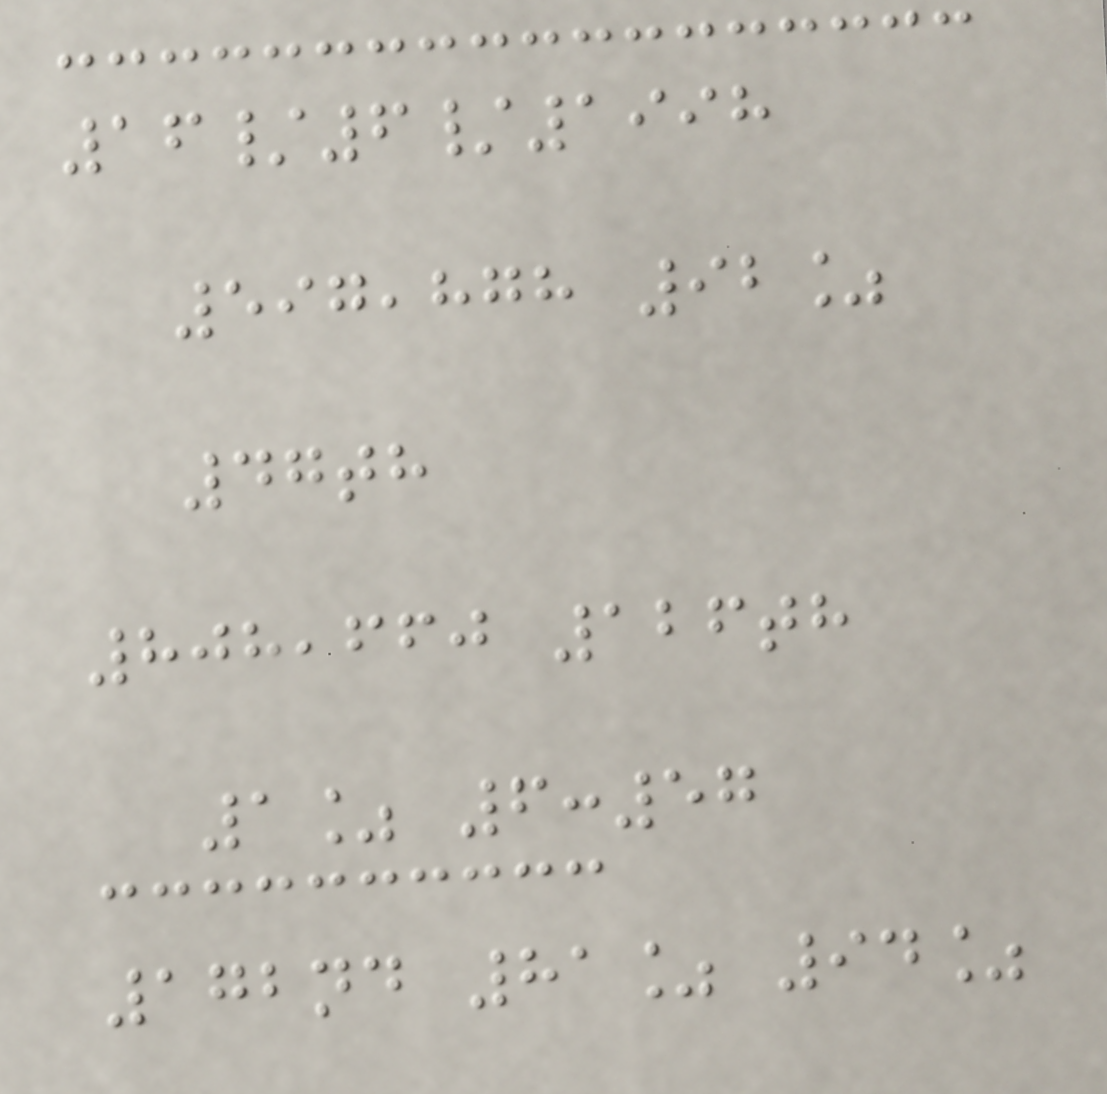16/6/1998
597,878 92%
47th
808,660 126th
1% 6:57
172nd 81% 94%
